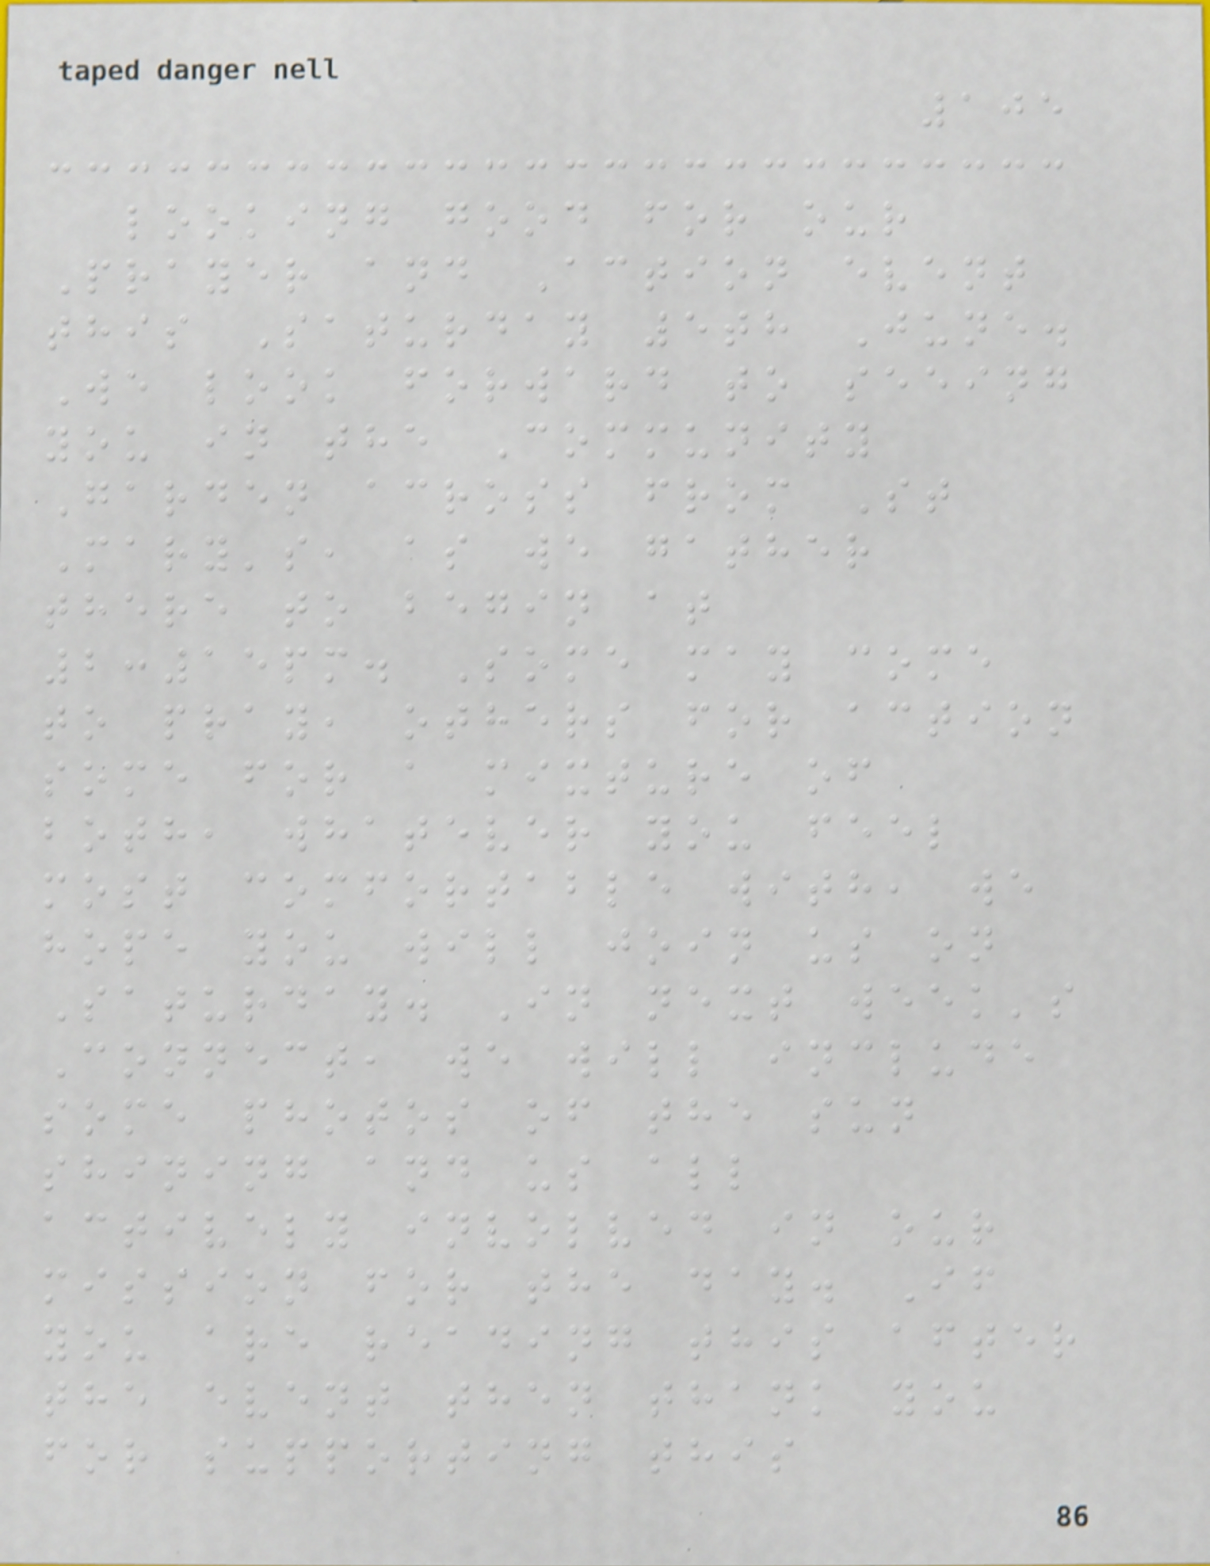105
looking good for our
Prayer and Action event
this Saturday 5th June.
We look forward to seeing
you in the Community
Garden across from St
Mary's, as we gather
there to begin at
2:15pm. Some may come
to pray, others for action
some for a mixture of
both, whatever you feel
most comfortable with, we
hope you will join us on
Saturday. In next week's
Connect, we will include
some photos of the sun
shining and us all
actively involved in our
mission for the day. If
you are reading this after
the event then thank you
for supporting this
